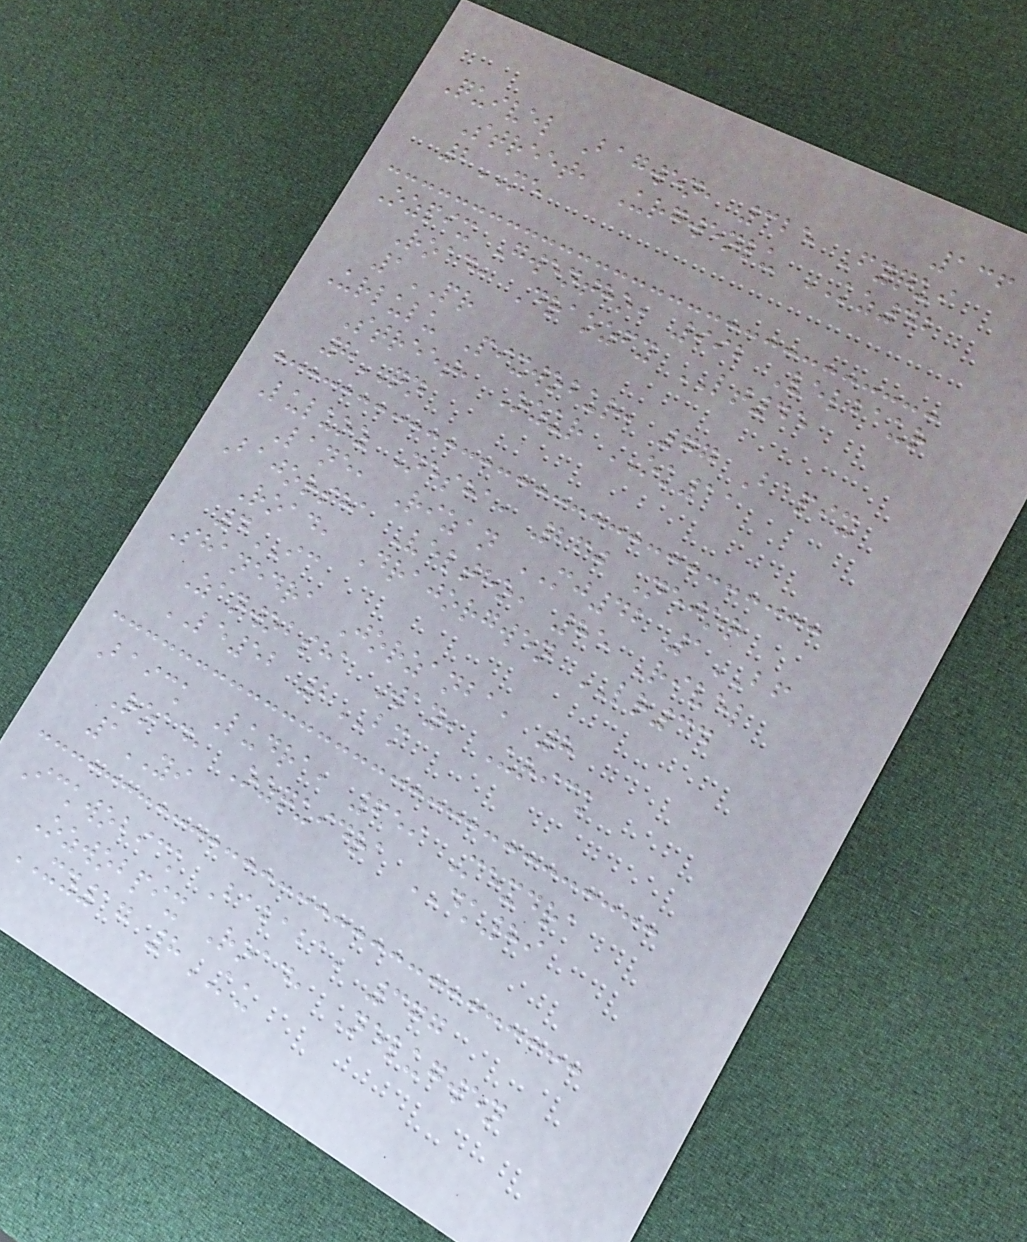136
Quivel Bagwen, 325 Fyqui
Street, Urgwenlu KZ42
2ME
Ozpix Gwentho, 992 Velbaur
Road, Draozfy LT45
1PR
Urlulu Pixwobur, 77 Bapix
Street, Ozur OK11
8QN
Luluoz Nesha, 260 Nejor
Lane, Rizan MJ42 1BF
Bajorsha Veltho, 85 Rivel
Road, Drajorgwen LR34
4IC
Shanedra Jorzanba, 8
Zanwobsha Way, Urick
LE52 2BM
Baick Ludra, 659 Mexdra
Road, Ozquidra DK89
1YI
Ickwobick Bababa, 377
Ozwobpix Road, Nelugwen
XY17 8KU
